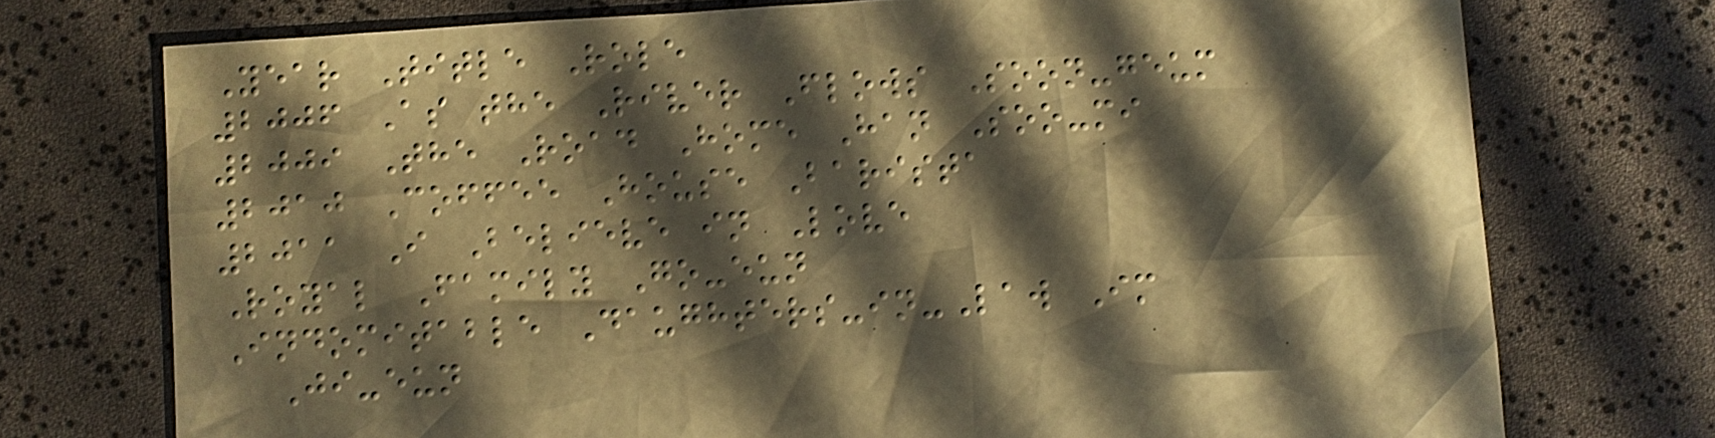Year Title Role
2006 As the River Flows Soon-geum
2009 The Road Home Han Soo-mi
2010 Coffee House Barista
2011 I Believe in Love
Royal Family Go-eun
Indomitable Daughters-in-Law Im
Ji-eun
